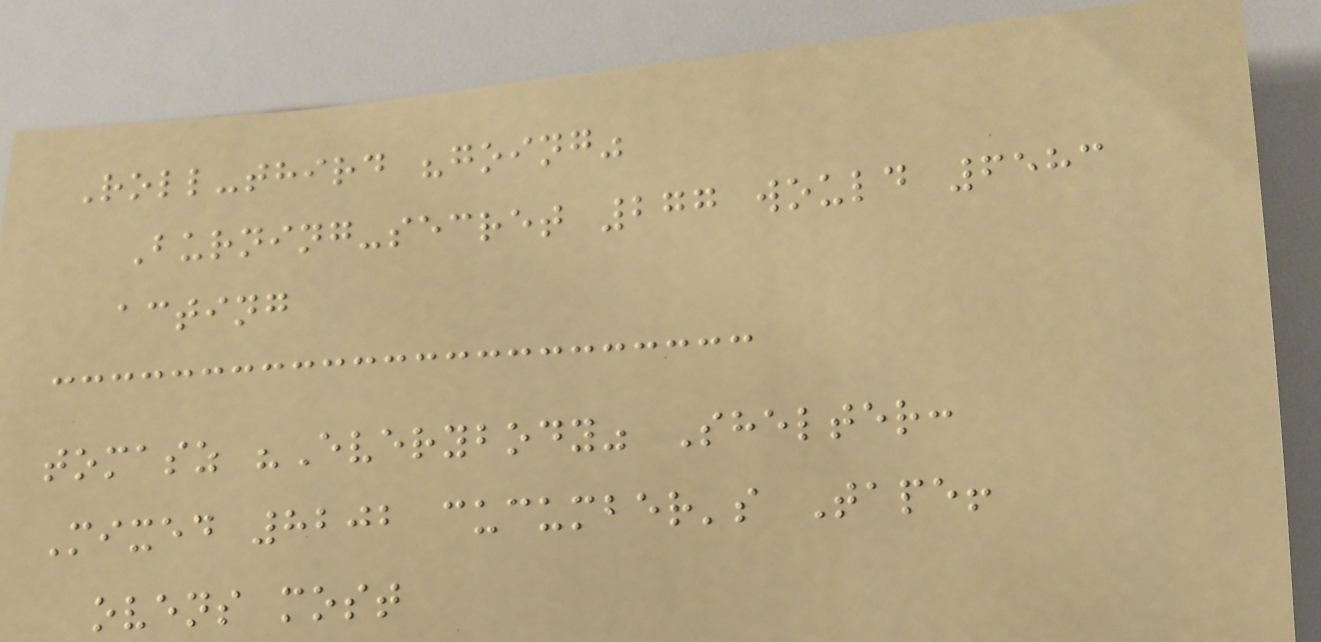Roll-third "going"
Burning-secret 277 would 6583
acting
tomasz "Everybody" Shelter:
Mixed 8202 cucumber's Tape!
ovens most
